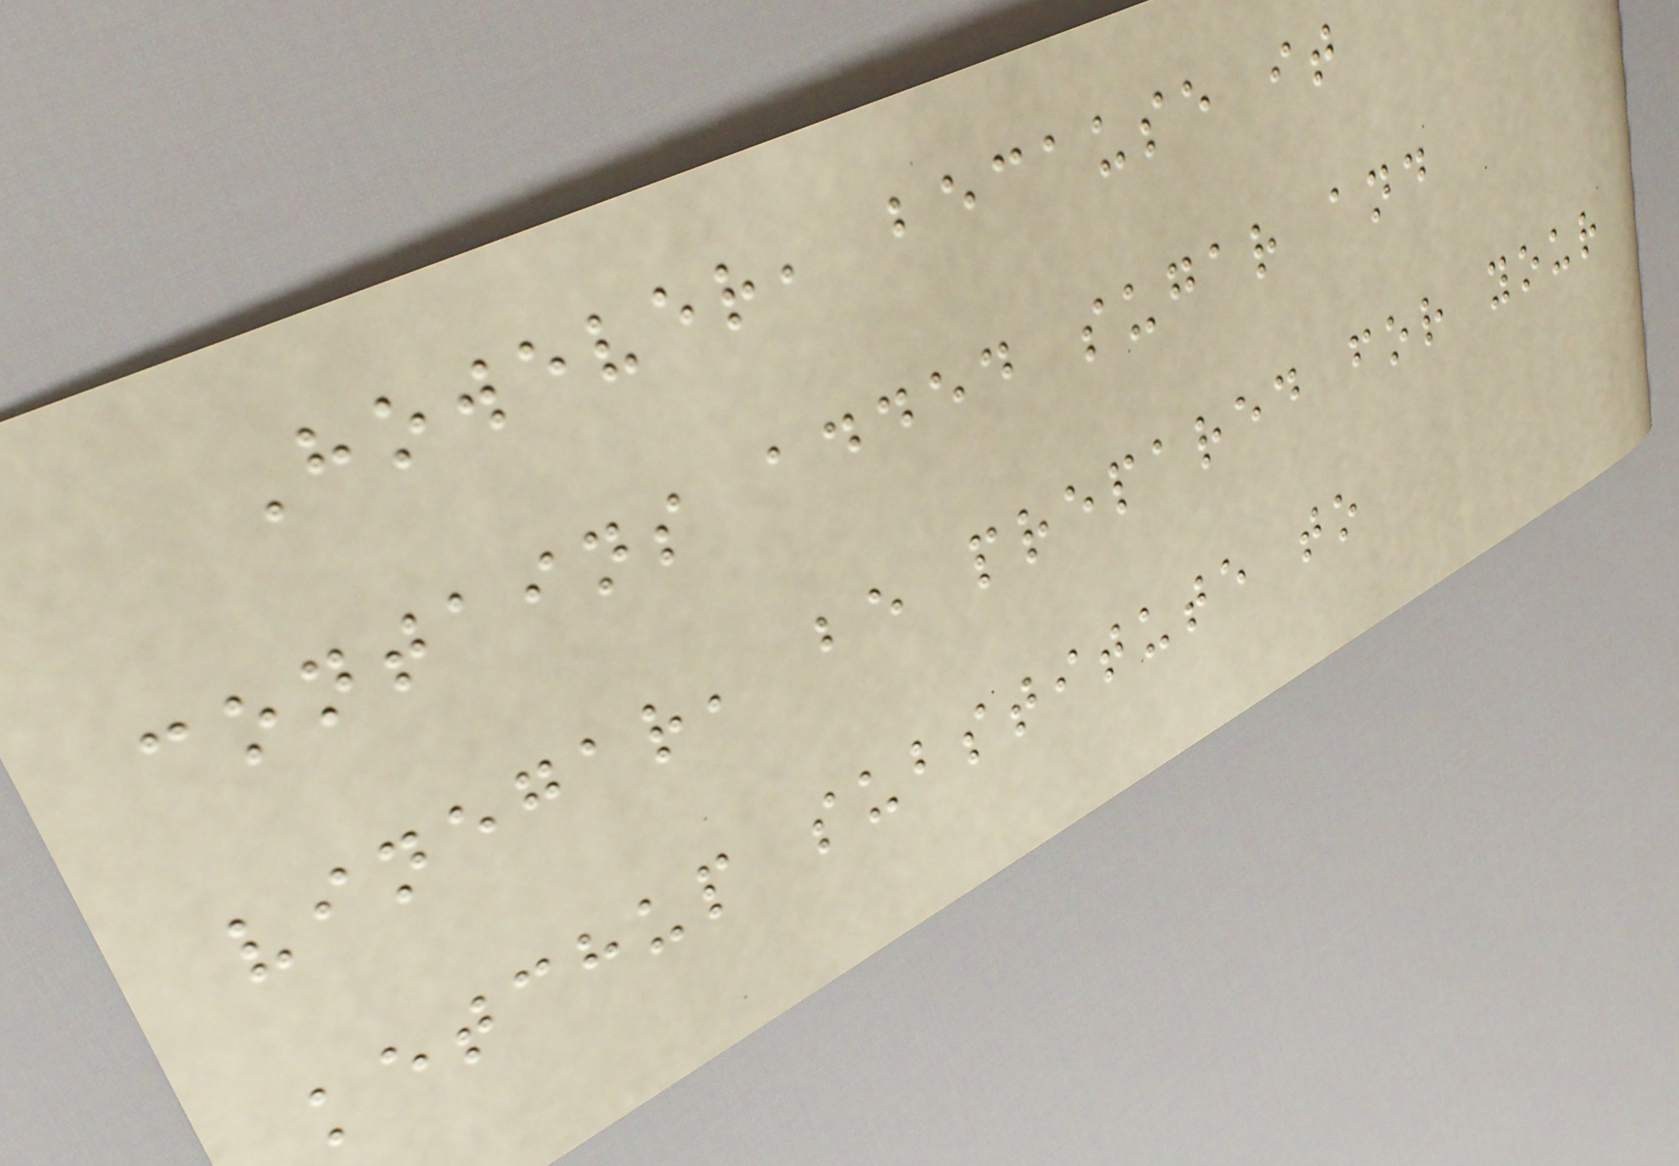However, because it
contains added sugar and
vinegar, be prepared for your
ketchup substitute to
